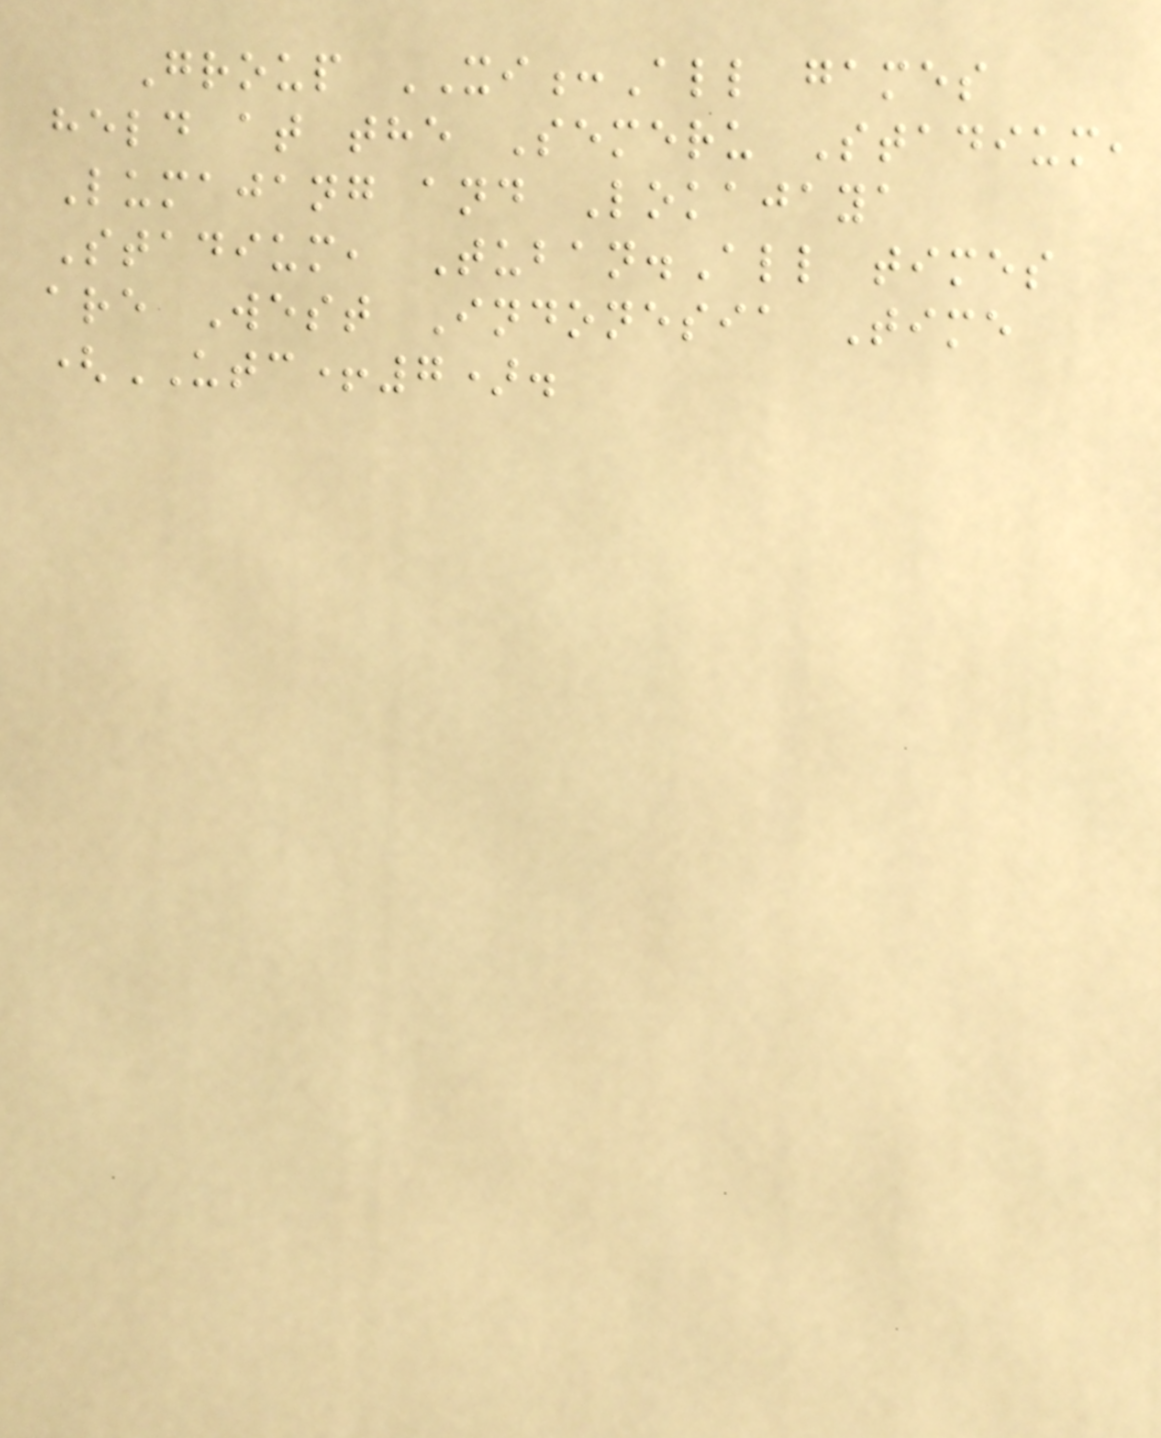Group XI:All games
held at the Semeru Stadium,
Lumajang and Lokajaya
Stadium, Tuban.All times
are West Indonesia Time
(UTC+7).
